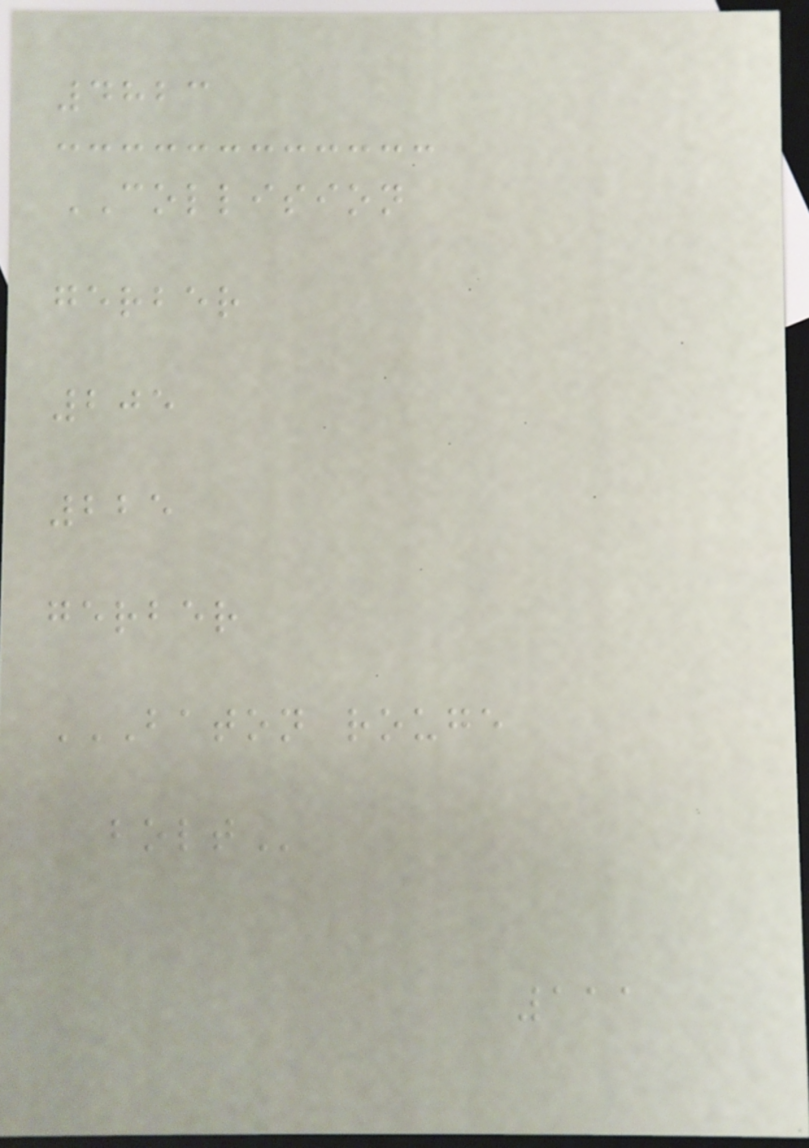4823
COLLISION
gerber
205
225
gerber
BATON ROUGE
BOLT
111
